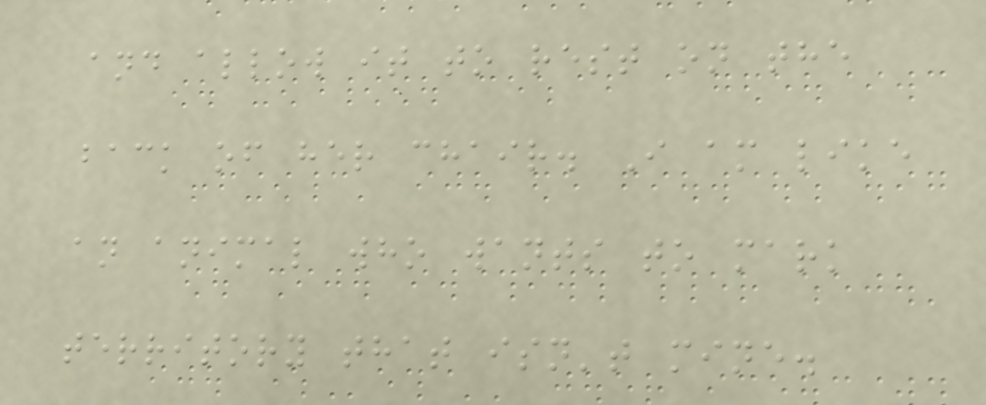and allow it to rest on the
back of her chair. I am like
an animal who wants to mark
territory that isn't mine.
